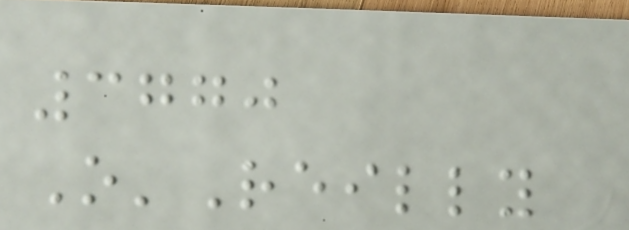3770
O'Reilly
